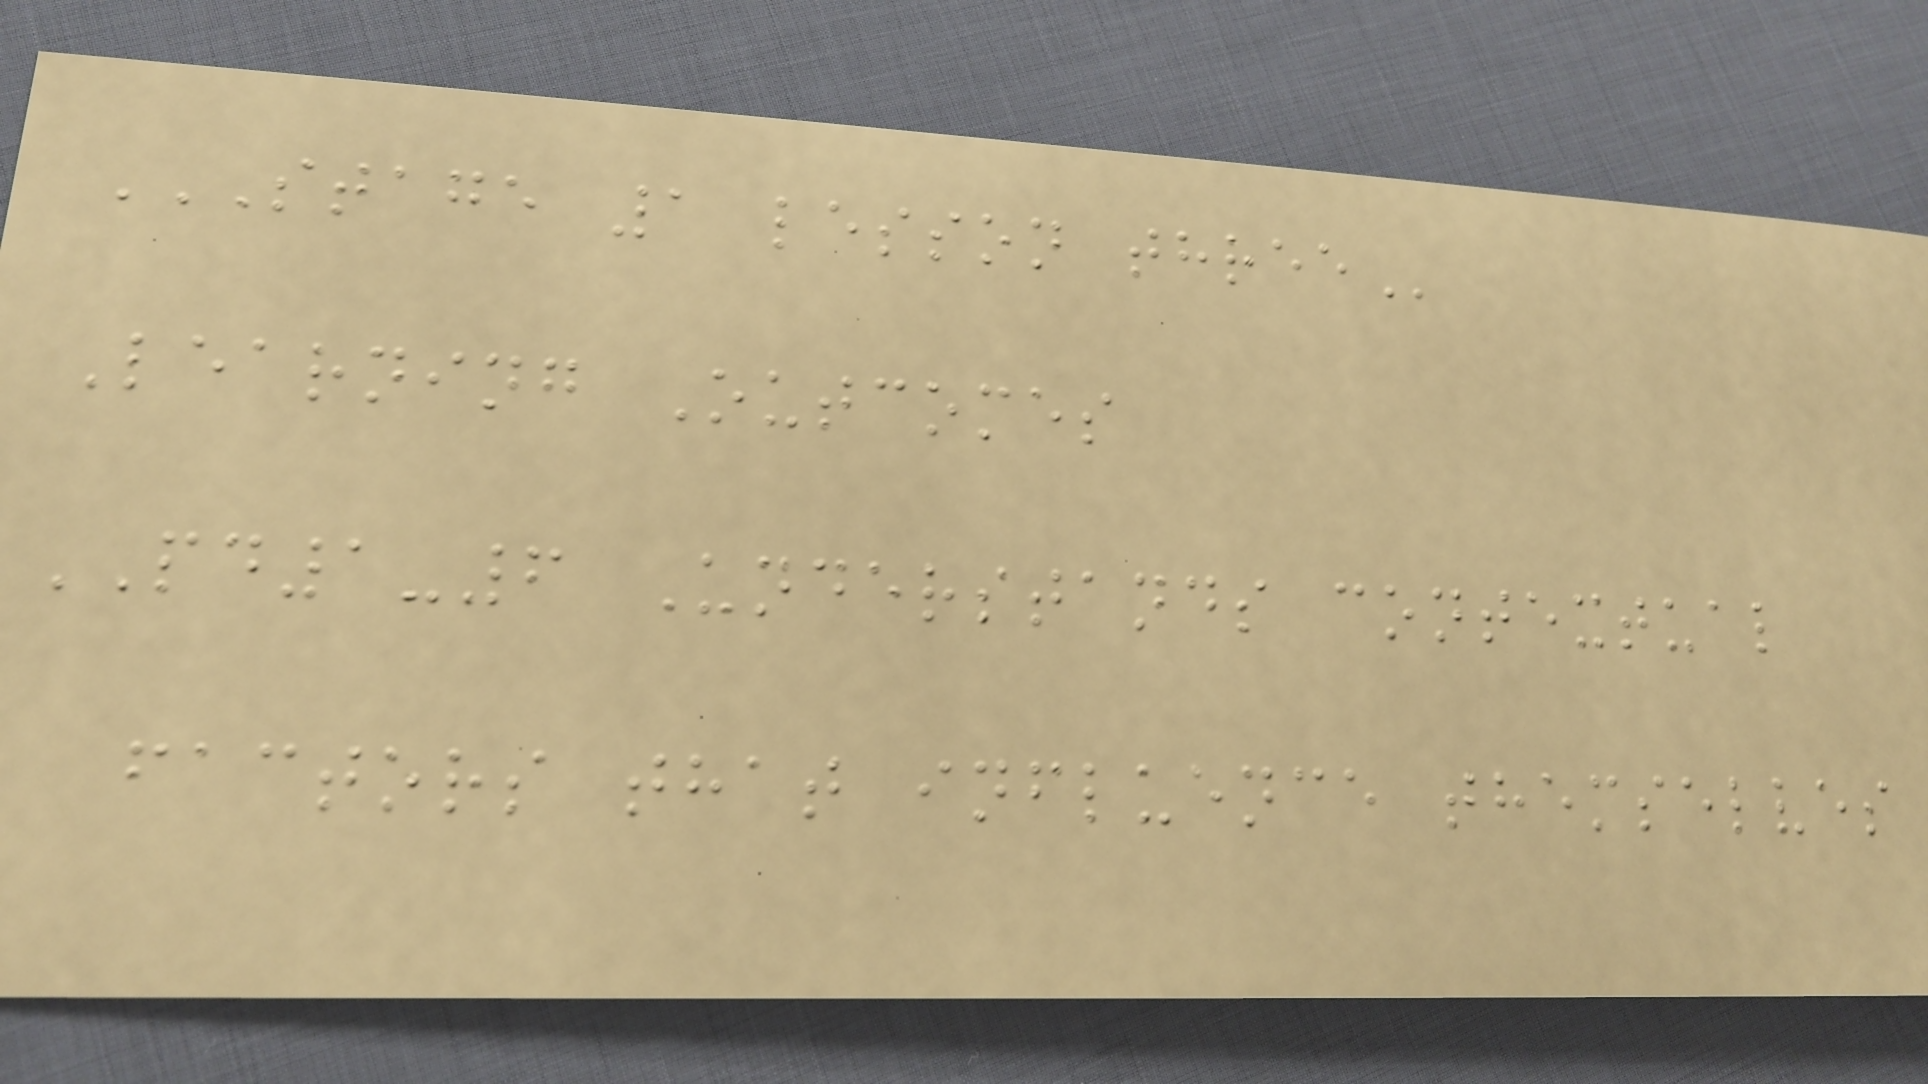STAGE 1 LESSON THREE
Learning Outcomes
PD1-6 Understands contextual
factors that influence themselves
